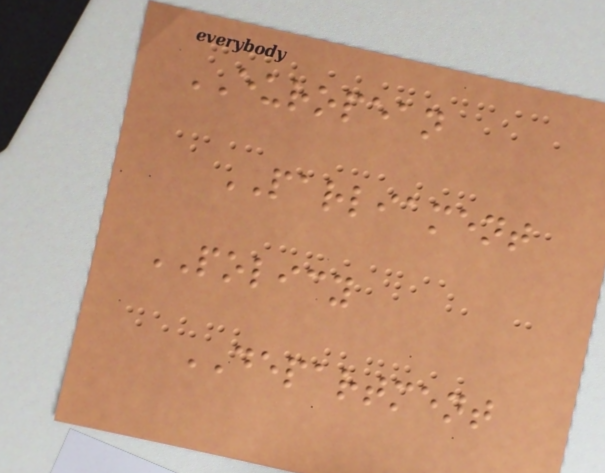EUROPEAN
PARLIAMENT
POLICY
DEPARTMENT
